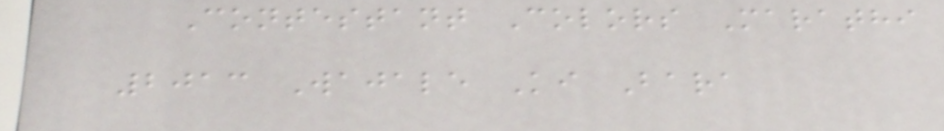Contestant Colors Marathi
2013 Wajale Ki Bara
